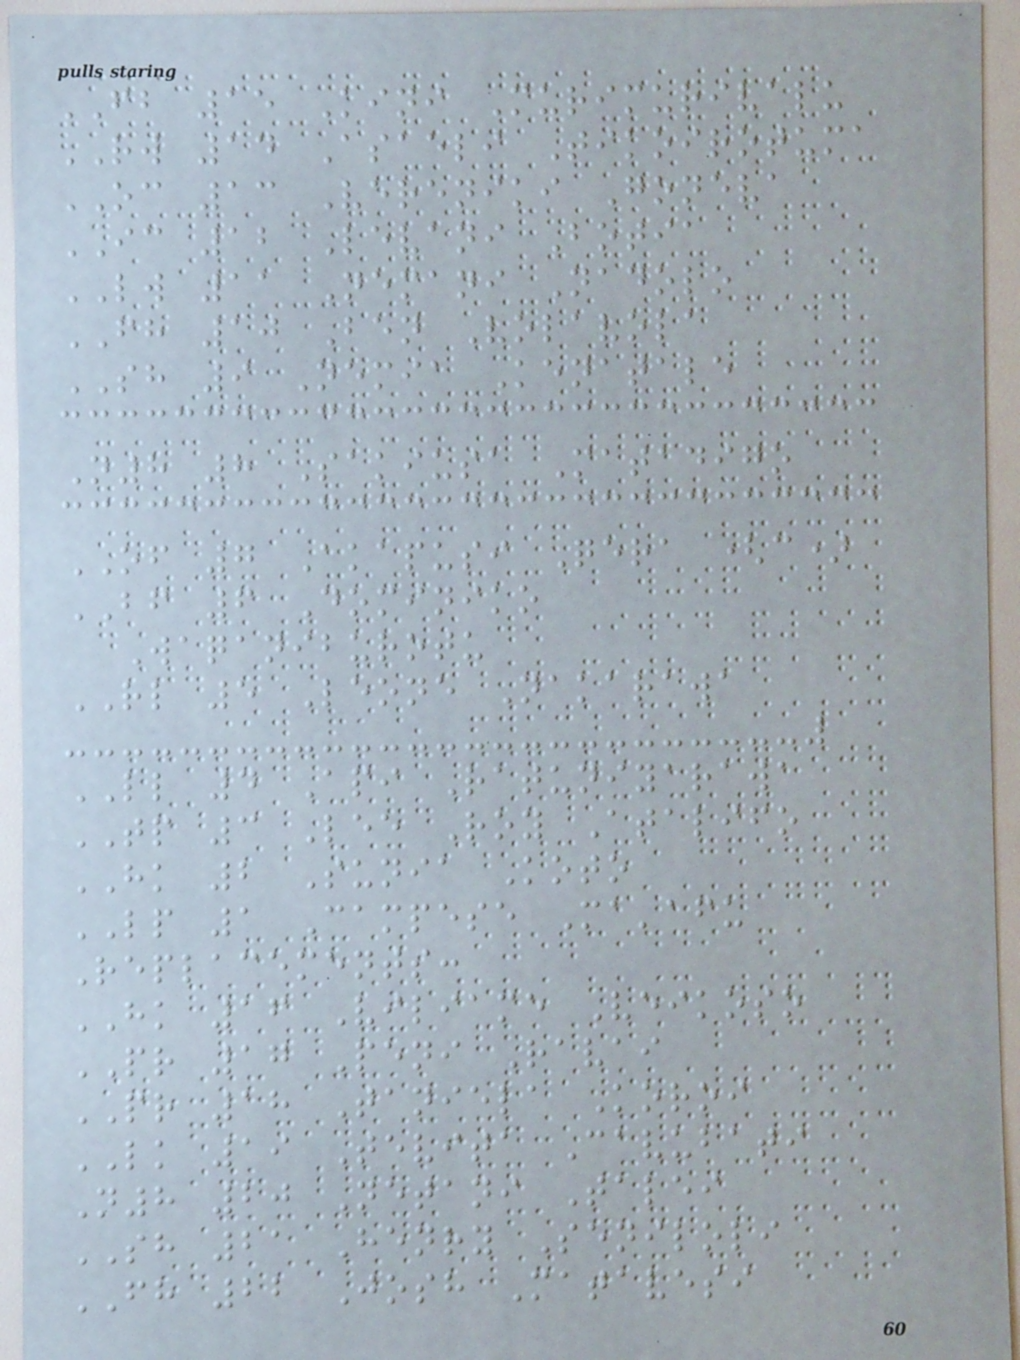FB 15 Kini Murimurivalu
RW 14 Asaeli Tikoirotuma
OC 13 Vereniki Goneva
IC 12 Levani Botia
LW 11 Nemani Nadolo
FH 10 Ben Volavola
SH 9 Nemia Kenatale
N8 8 Sakiusa Matadigo
OF 7 Akapusi Qera (c)
BF 6 Dominiko
Waqaniburotu
RL 5 Leone Nakarawa
LL 4 Api Ratuniyarawa
TP 3 Lee Roy Atalifo
HK 2 Sunia Koto
LP 1 Campese Ma'afu
Replacements:
HK 16 Viliame Veikoso
PR 17 Peni Ravai
PR 18 Taniela Koroi
LK 19 Tevita Cavubati
N8 20 Netani Talei
SH 21 Henry Seniloli
FH 22 Josh Matavesi
